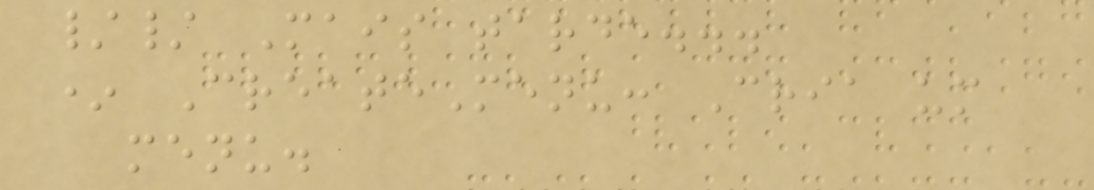// Mais tarde...
* CreateMenu: Cria um
menu.
